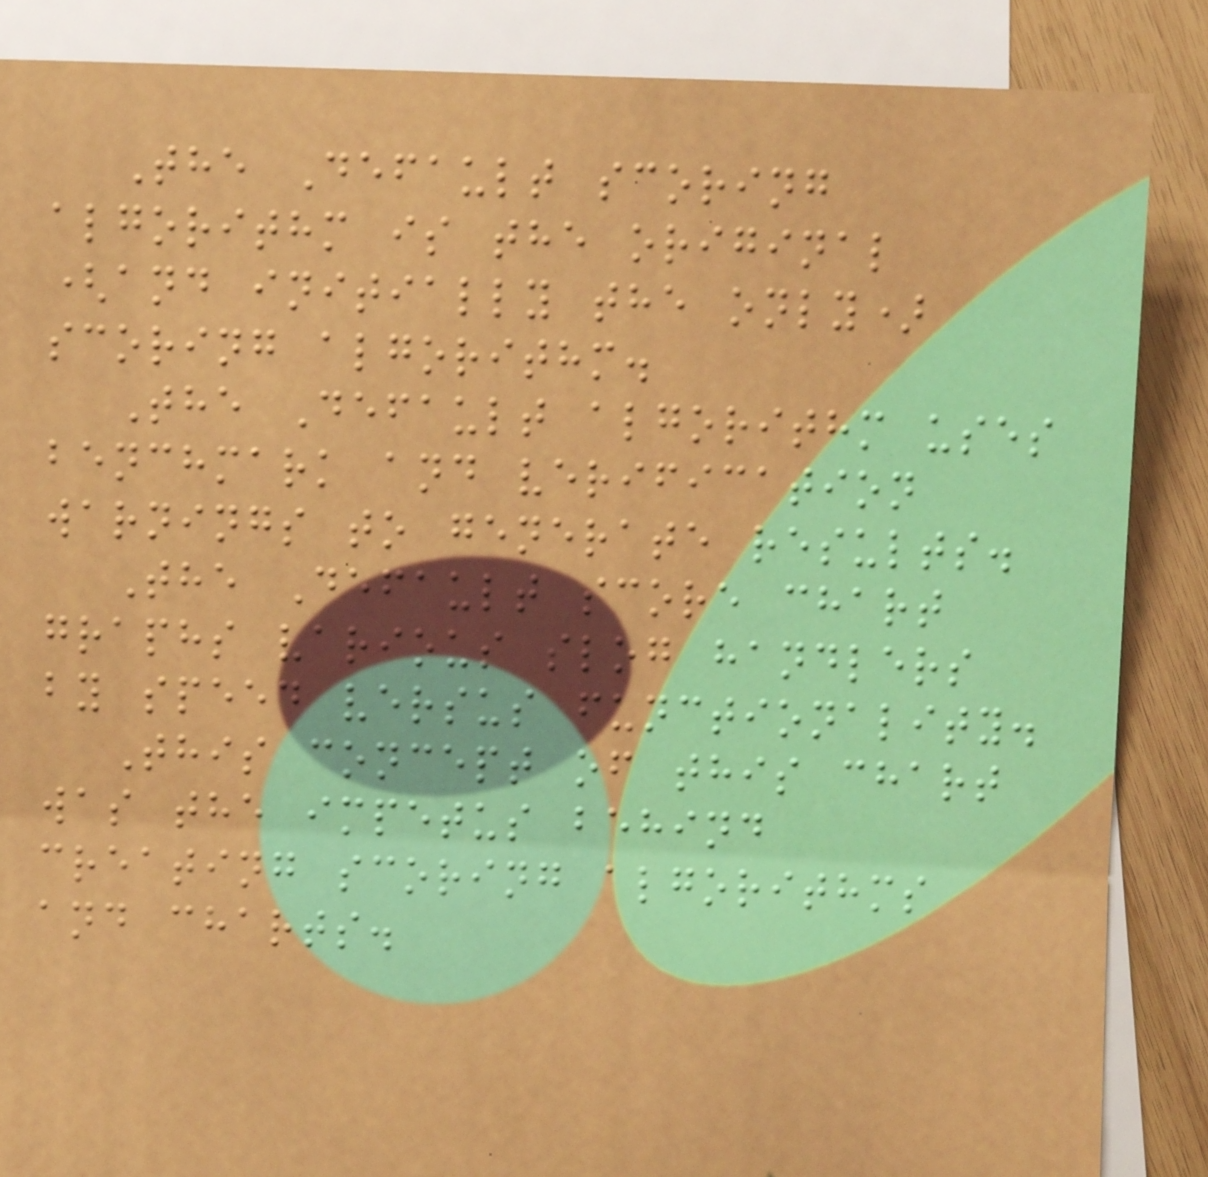The Default scoring
algorithm is the original
(and initially the only)
scoring algorithm.
The Default algorithm uses
benchmark and verification
warnings to generate results.
The Default score chart
graphs various slog handlers
by speed versus functionality.
This concept of this chart
was the impetus behind
creating scoring algorithms
and charts.
